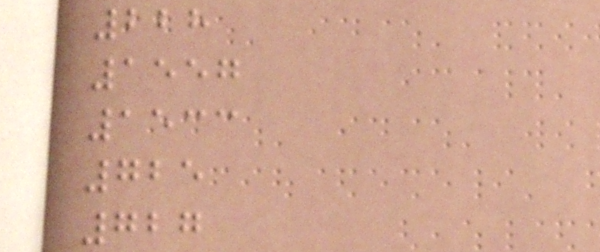228
1557
1533
725
727
